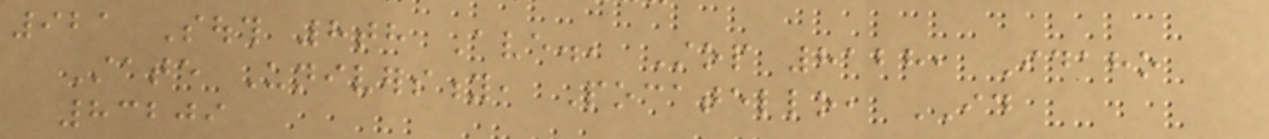921 South 8th Ave., Stop 8128, Idaho
State University, Pocatello, ID
83209
